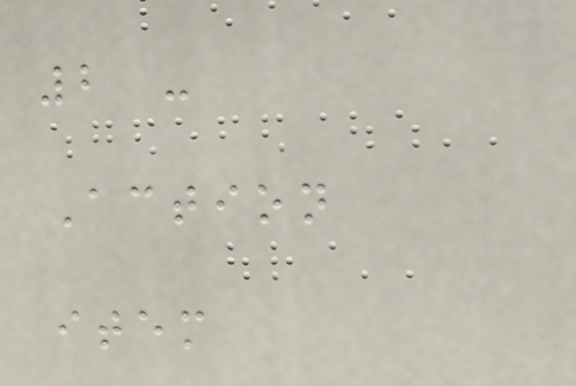2 -
Action
item
